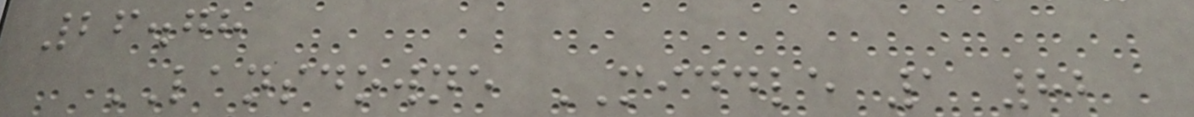26.78
LANSDOWNE MIDDLE 1 82
